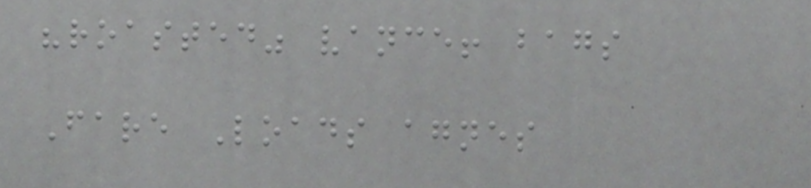"roasted" vance! bags
Fare Loads agnes
